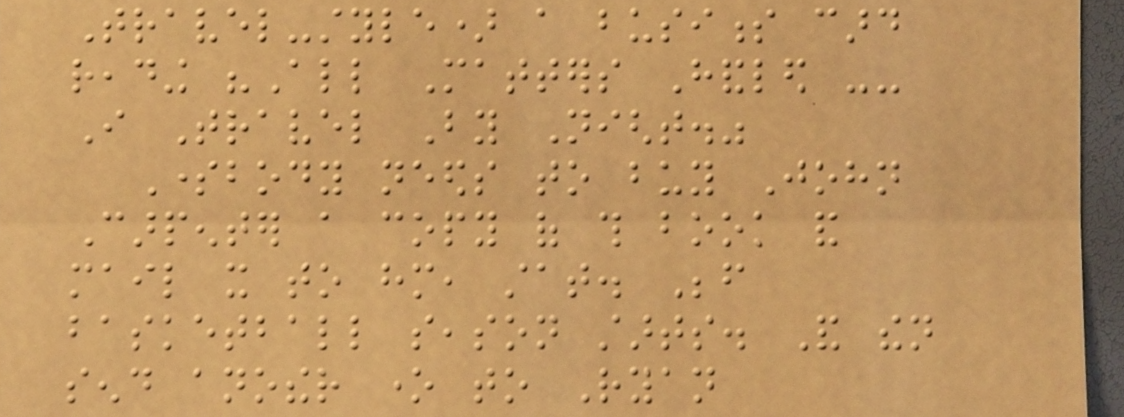Travel-style) a business card
reading "All Matters Handled --
I Travel By Night."
Somebody needs to buy John
Carpenter a copy of this book and
mail it to him, stat. Before
basketball season starts. And then
send another one to Ryan
